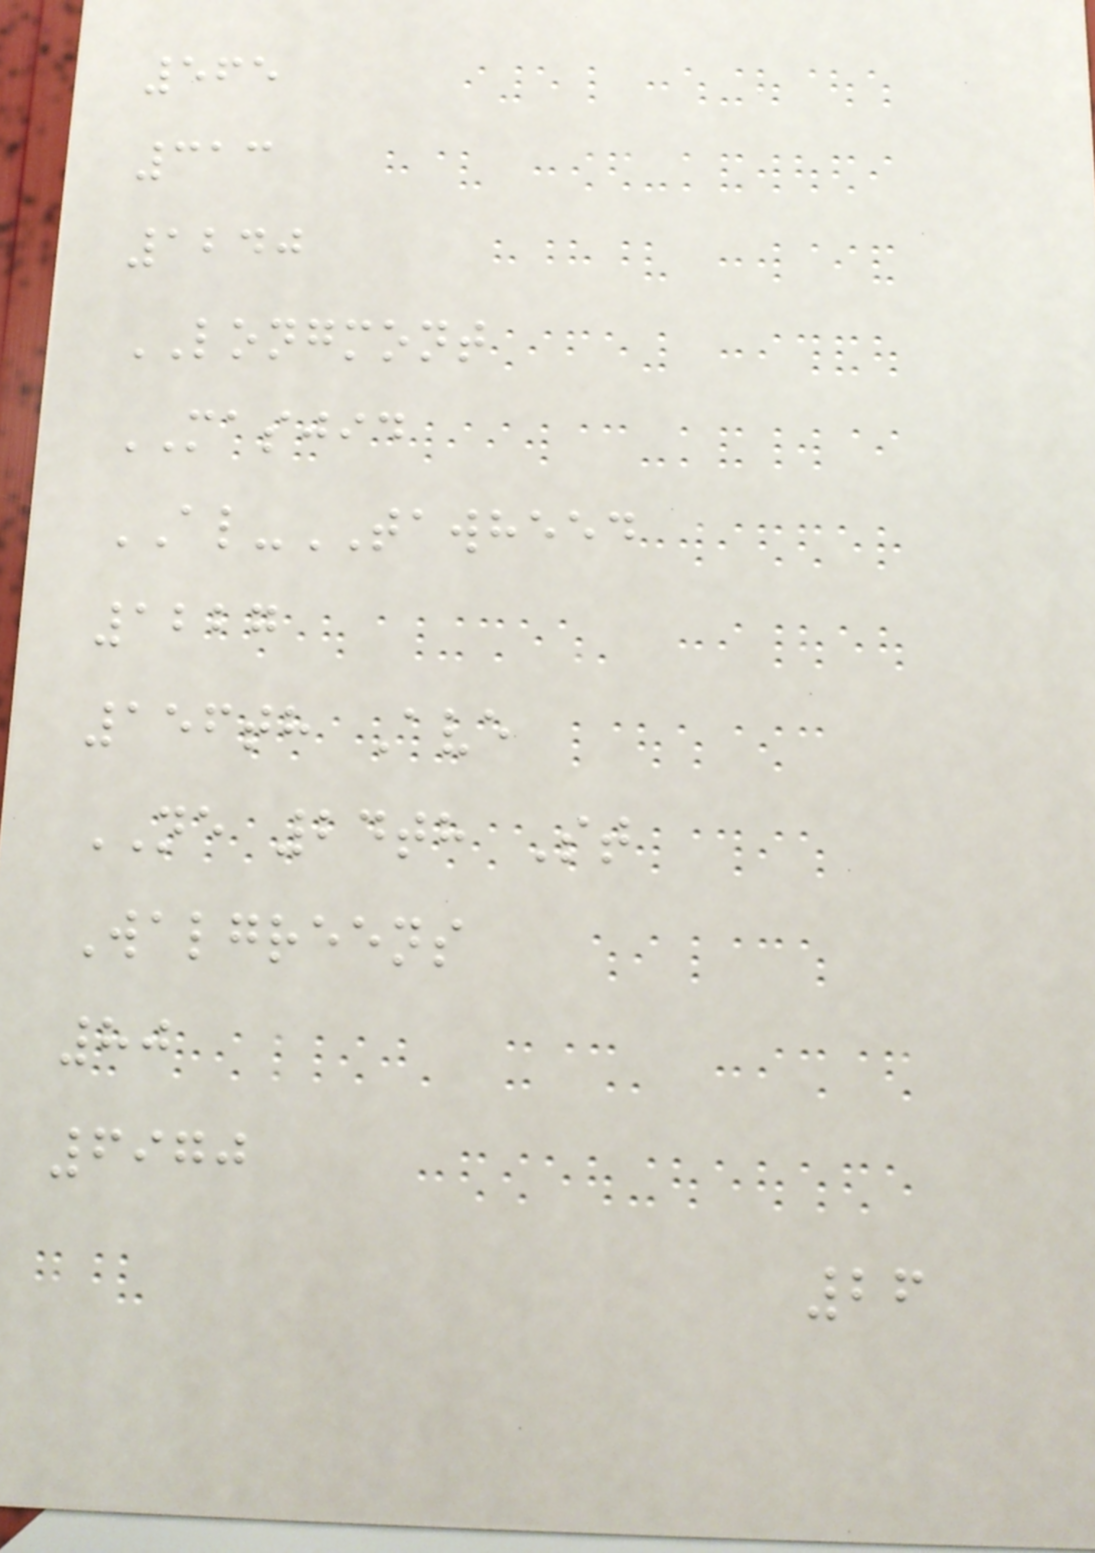565
313
1240
LONGMONT
MASJID
AL-TAWHEED
1227
156th Ave
NE 24th St
Walgreens
80
6970
26
